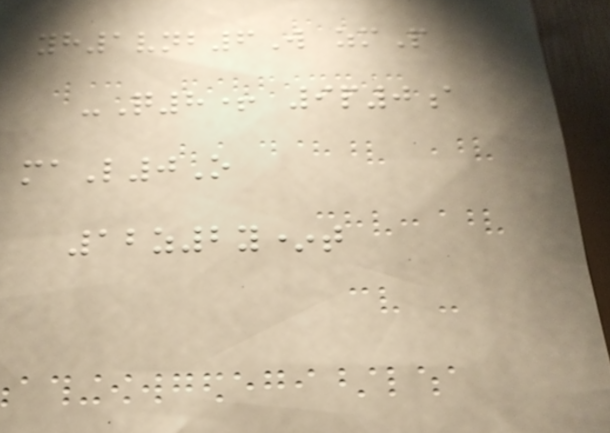yh1vnb6W zmP
-Q8+ 9p0a
maL0O
12z2y*t
